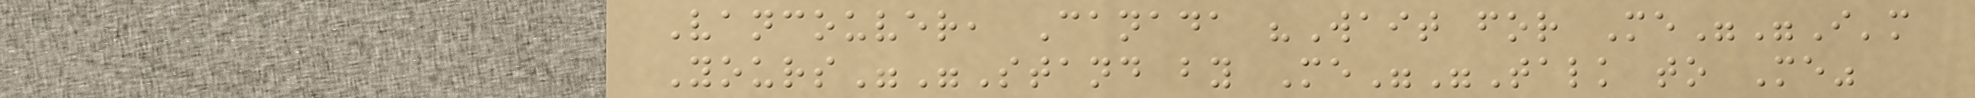Vancouver, Canada "Wait for Me""I'm
Yours""Stand by Me""Talk to Me"
